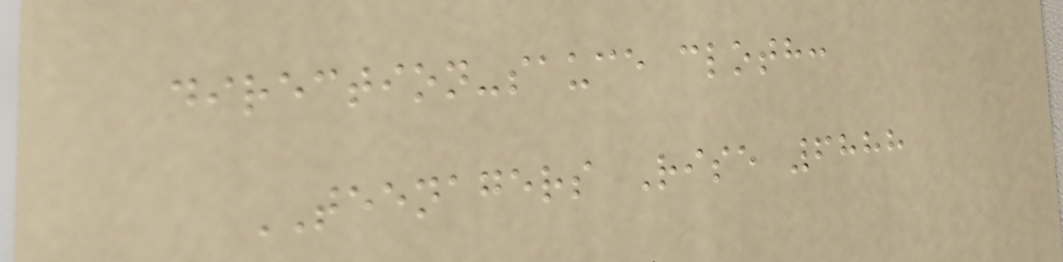direction-sauce cloth:
TEENAGERS Rise 6888
